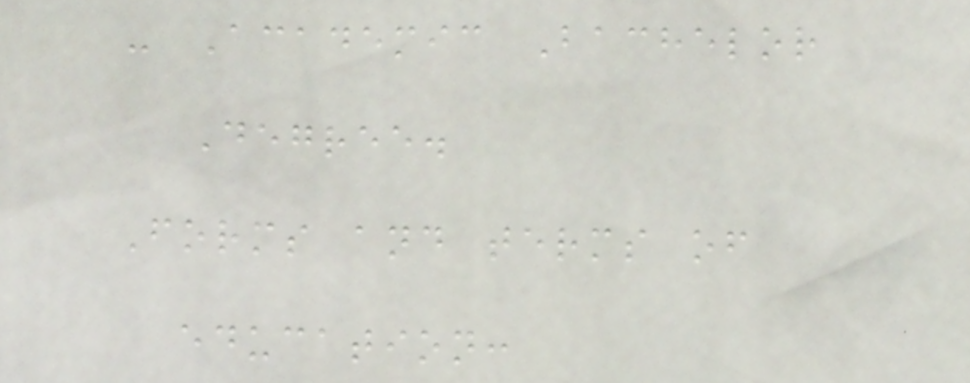- Academic Bachelor
Degree.
Forms and terms of
education:
